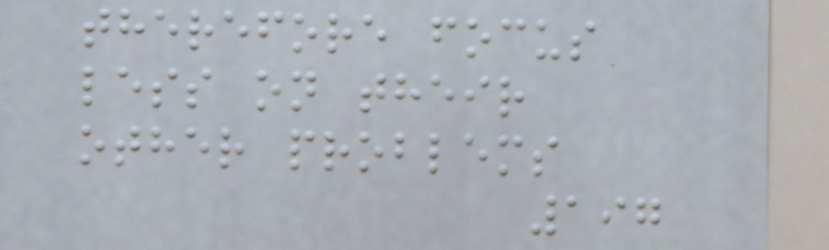therefore focus
less on their
other problems
197
